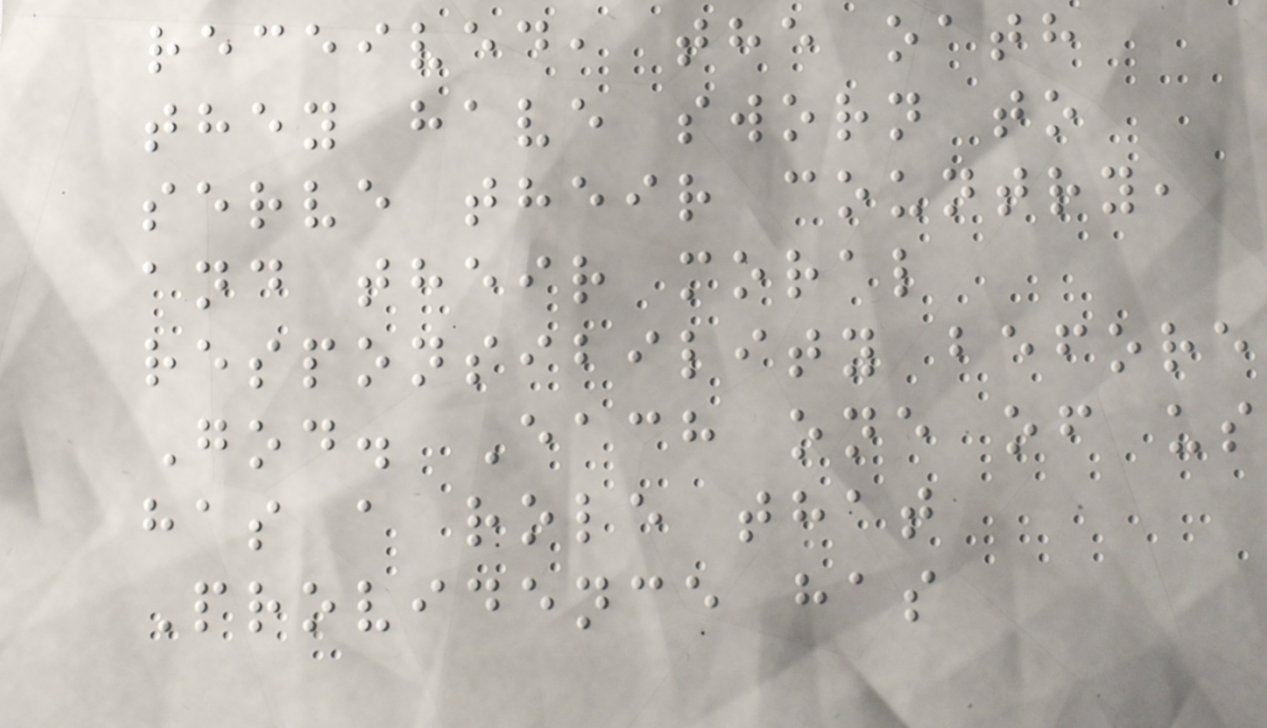received, the oath
they have sworn to
serve their country,
and their moral
responsibility before
God. Each one of us
has a role that
Providence has
